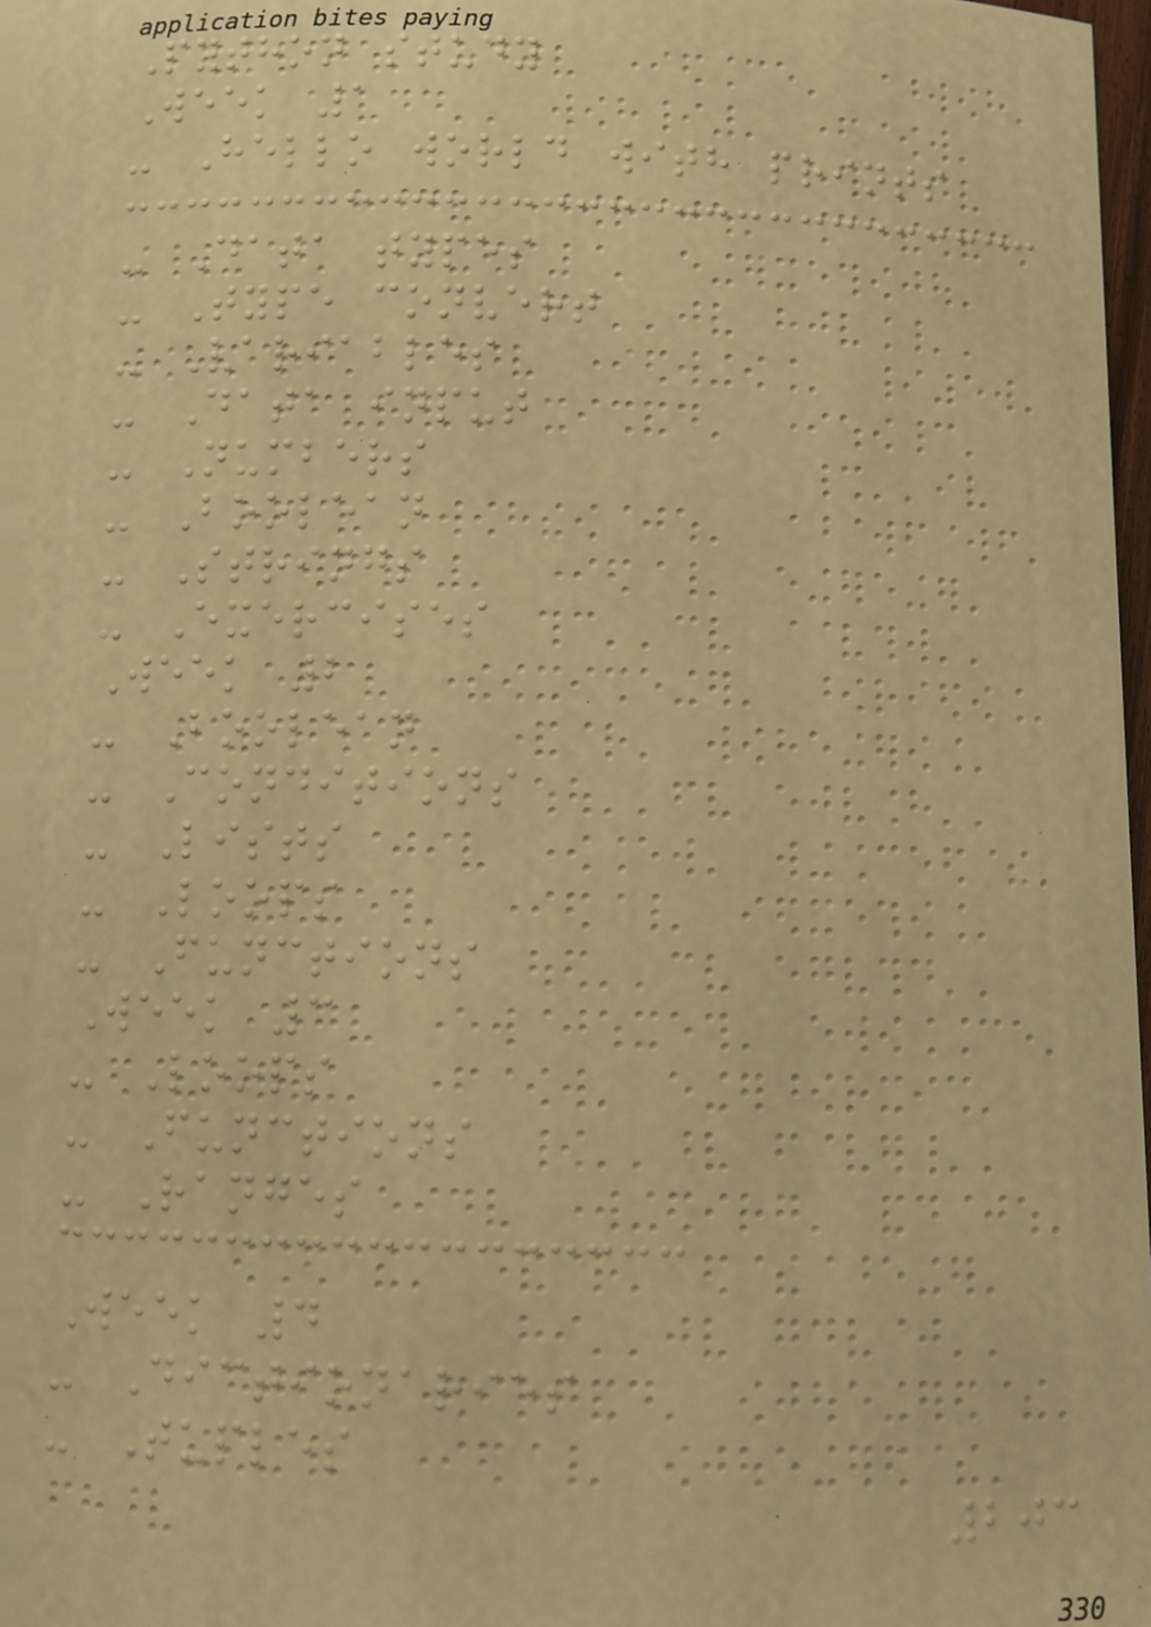Python study
Week 1
- Hello world with prints
- Data types
- Type convert
- Variables
- Data input
- Numbers
- Boolean
- Strings
- Exercises
Week 2
- Boolean
- Conditions
- Lists
- Loops
- Functions
Week 3
- Loops
- Functions
- Ranges
Week 4
- Dictionaries
- Tuples
203
